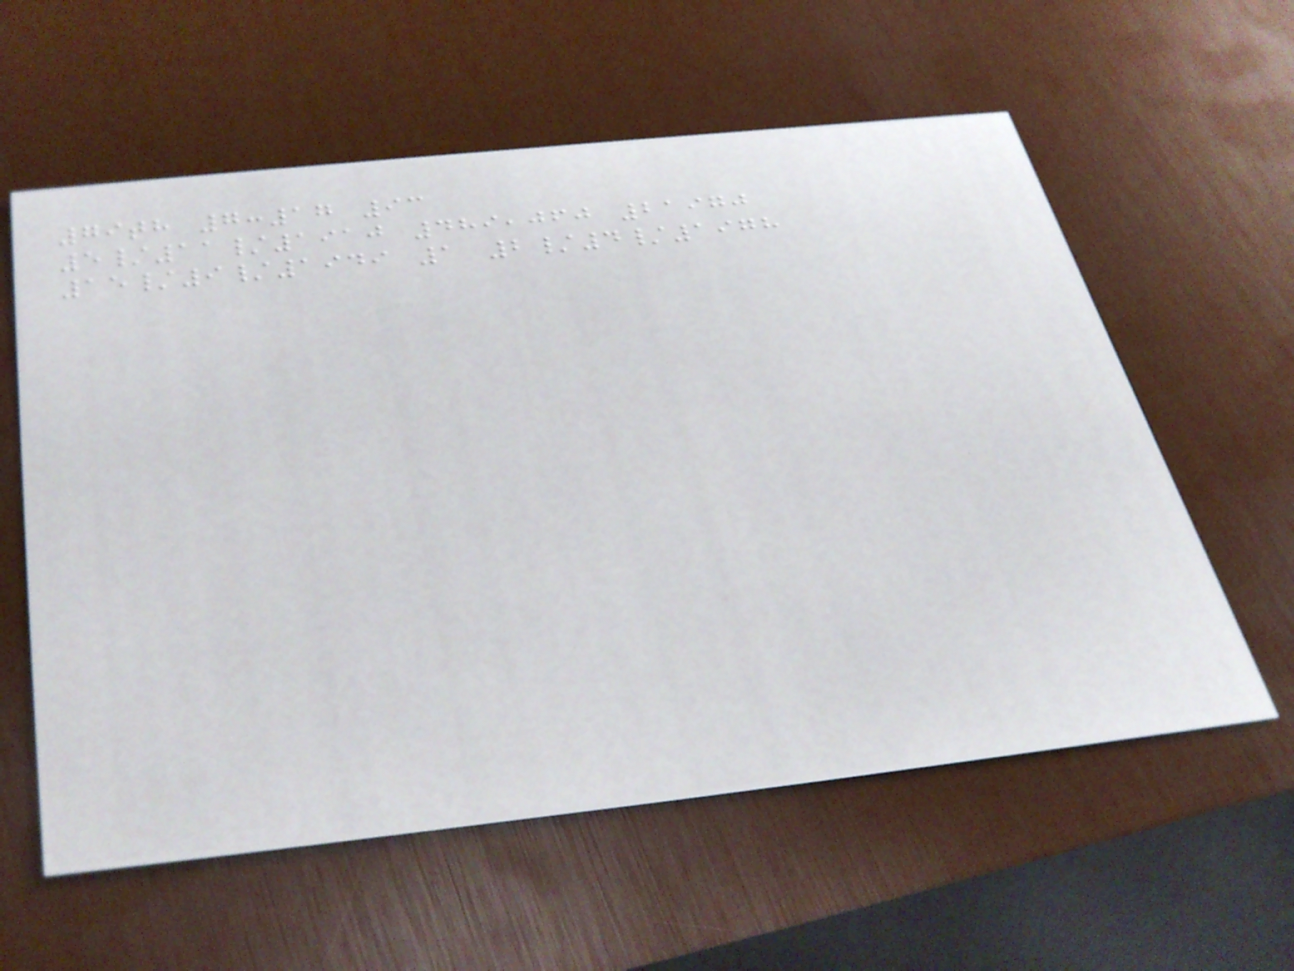79th 7:17 93
5/11/1910 489,060 21970
15/9/1949 1 2/4/1978
